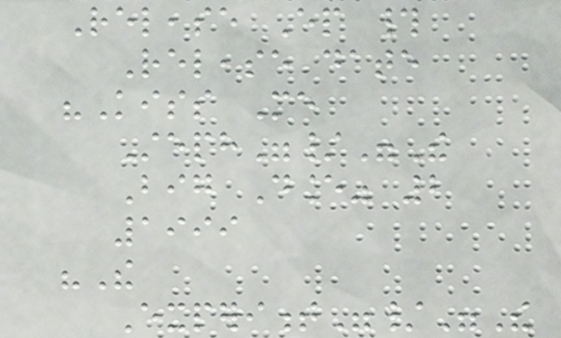Release Ep #
Release date
"Kiss Me
Steph"/"The
Big Dance" 2
1999
"The
Experiment"/"The
